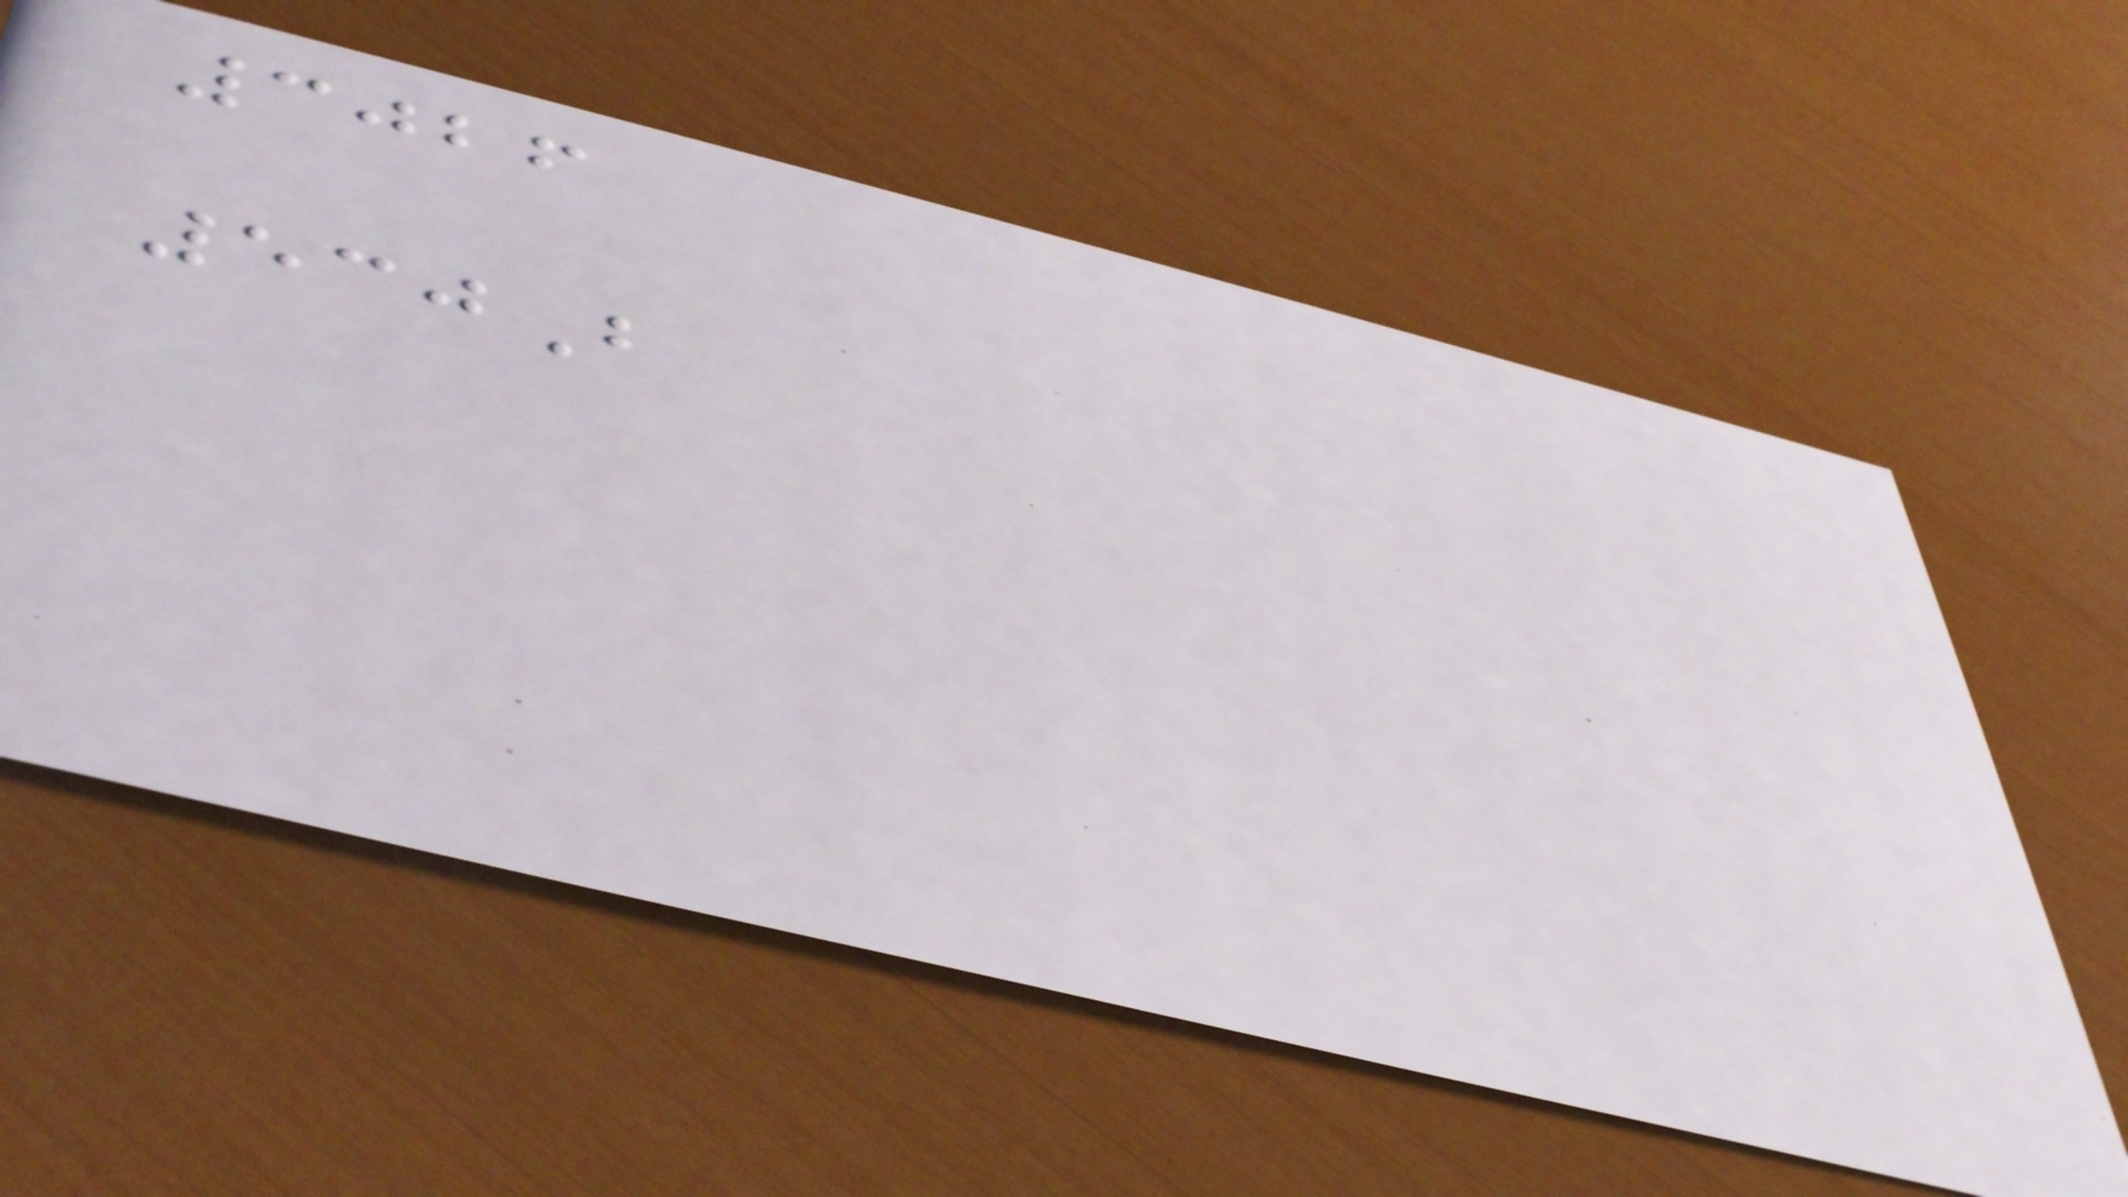3026
530B
